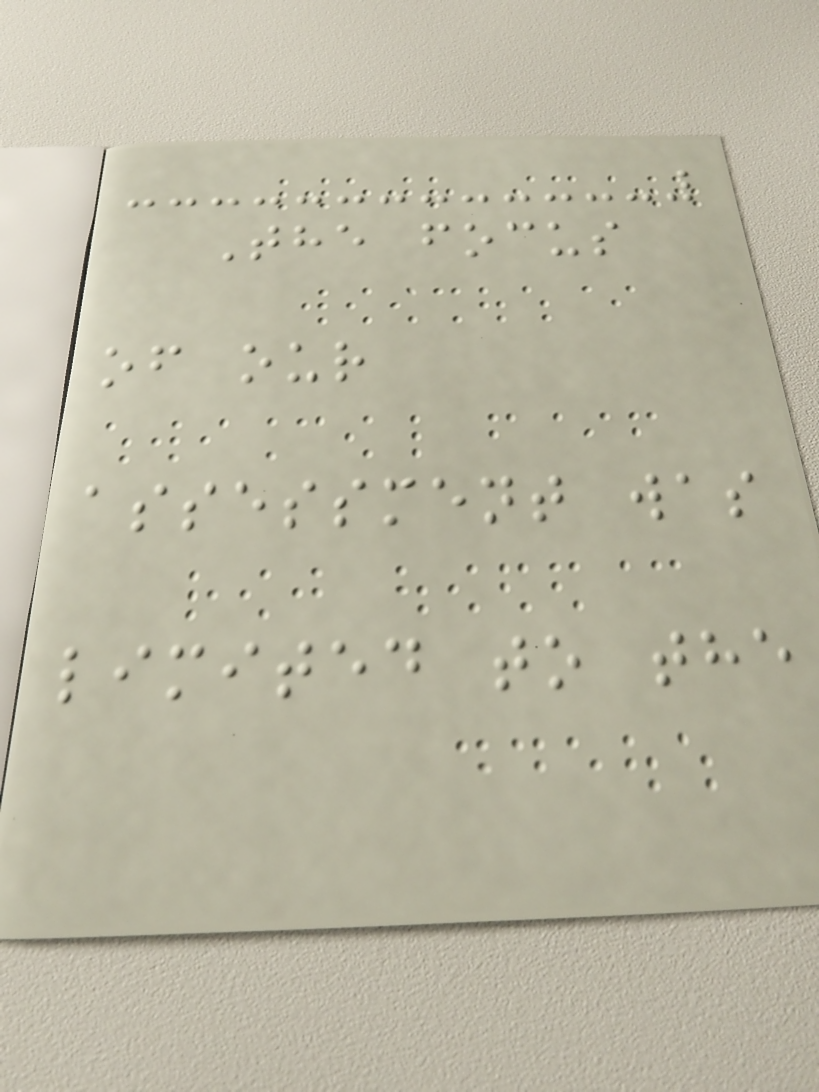The focus
of our
assessment was
limited to the
